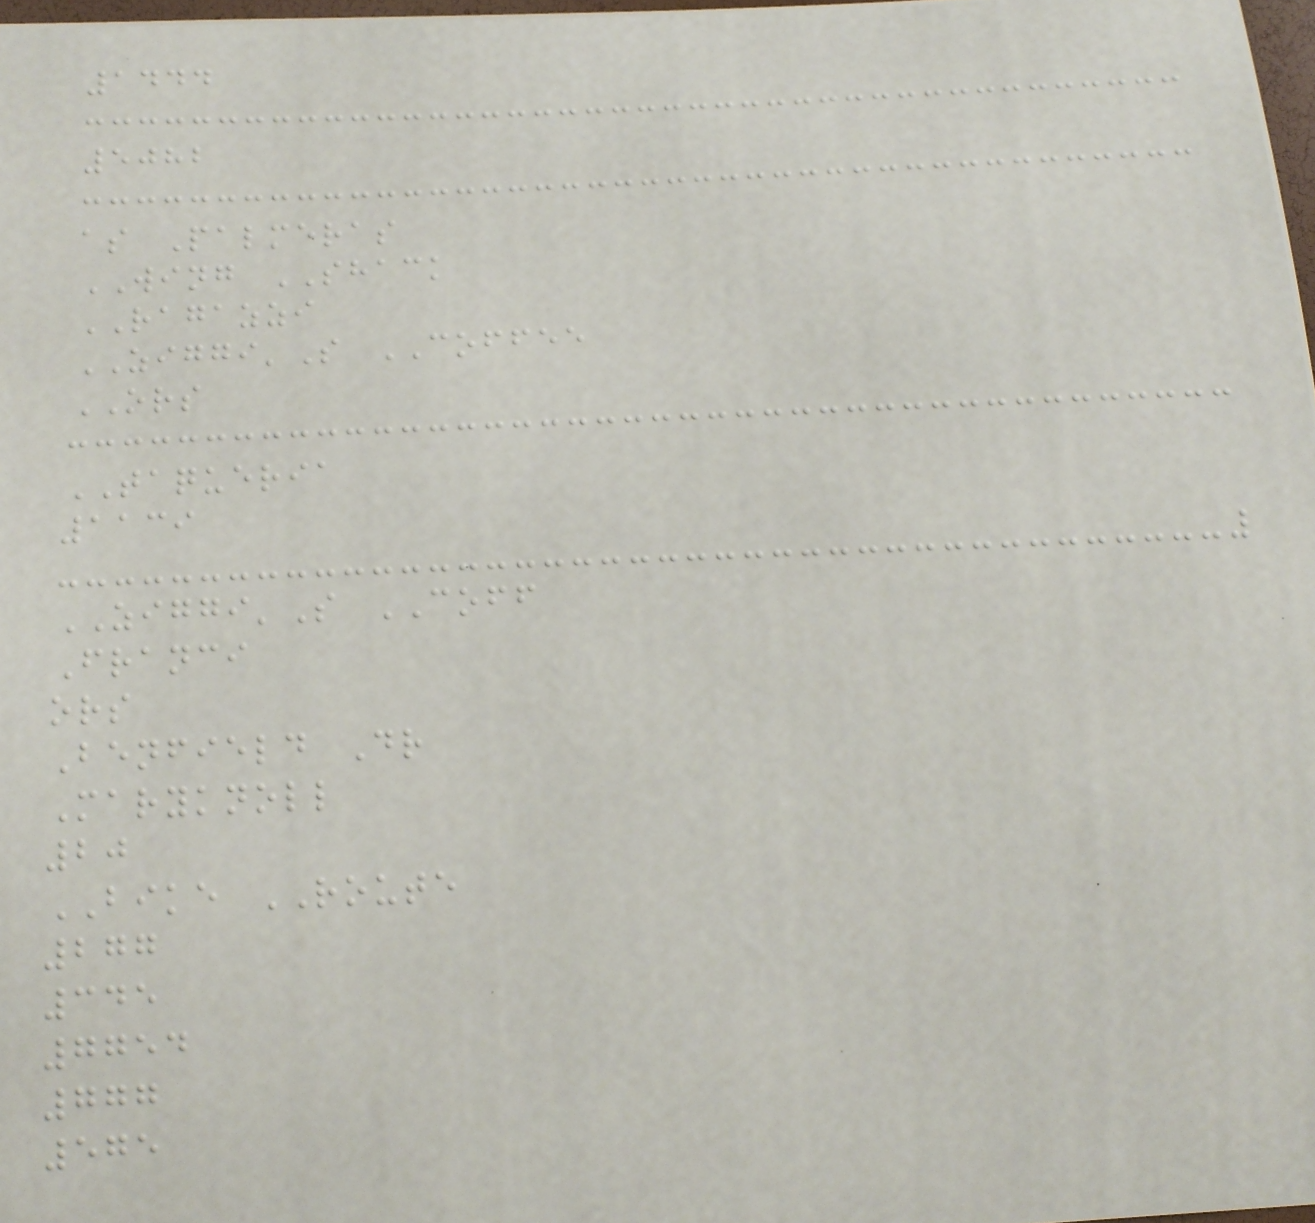1444
5082
as Palmeras
WING SHACK
RAGAZZI
ZIGGI'S COFFEE
ORS
TAQUERIA
1139
ZIGGI'S COFF
Franci
ors
Benfield Dr
Maryknoll
20
BIKE ROUTE
277
345
7754
777
575
